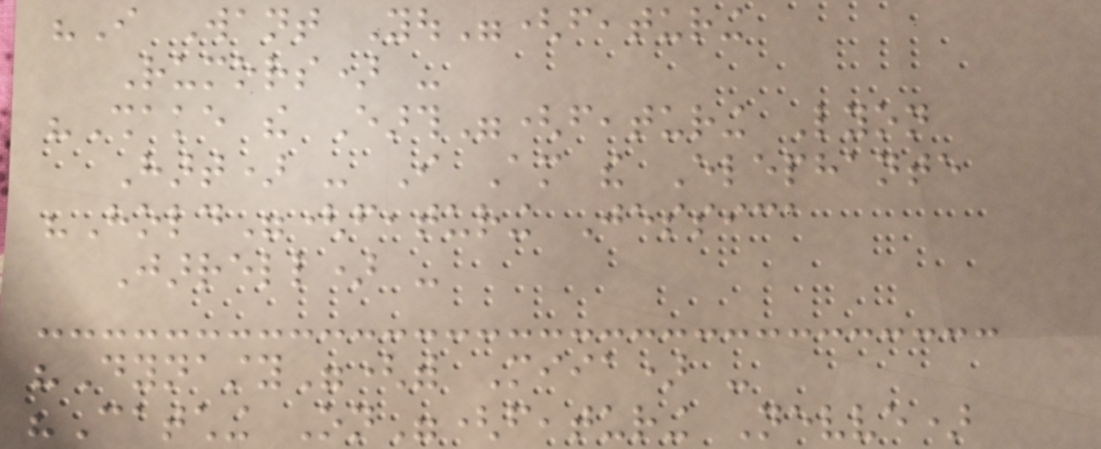"I Want You"(featuring
Rumors) -
"Shake the Earth"(featuring Lyon
Hart) - I Am the Elephante
"Hold"(featuring Jessica
Jarrell) -
"Dynasty"(with Miia) -
"Catching On"(featuring Nevve)
